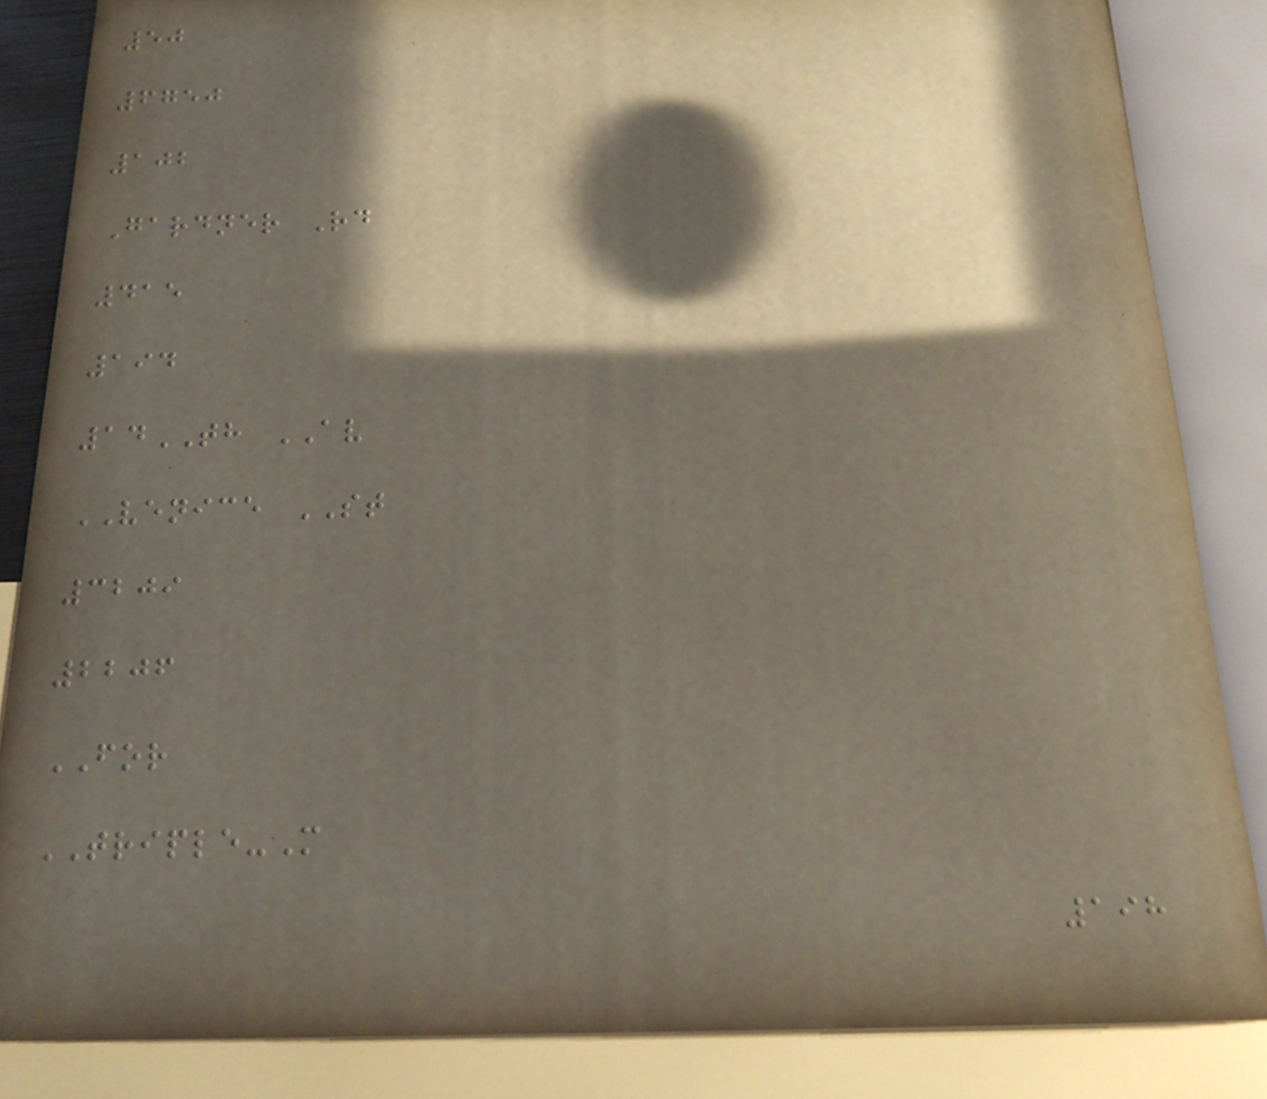50
6750
102
Gardner Rd
415
194
14TH AV
VENICE ST
3209
2206
FOR
TRIPLE-M
198
